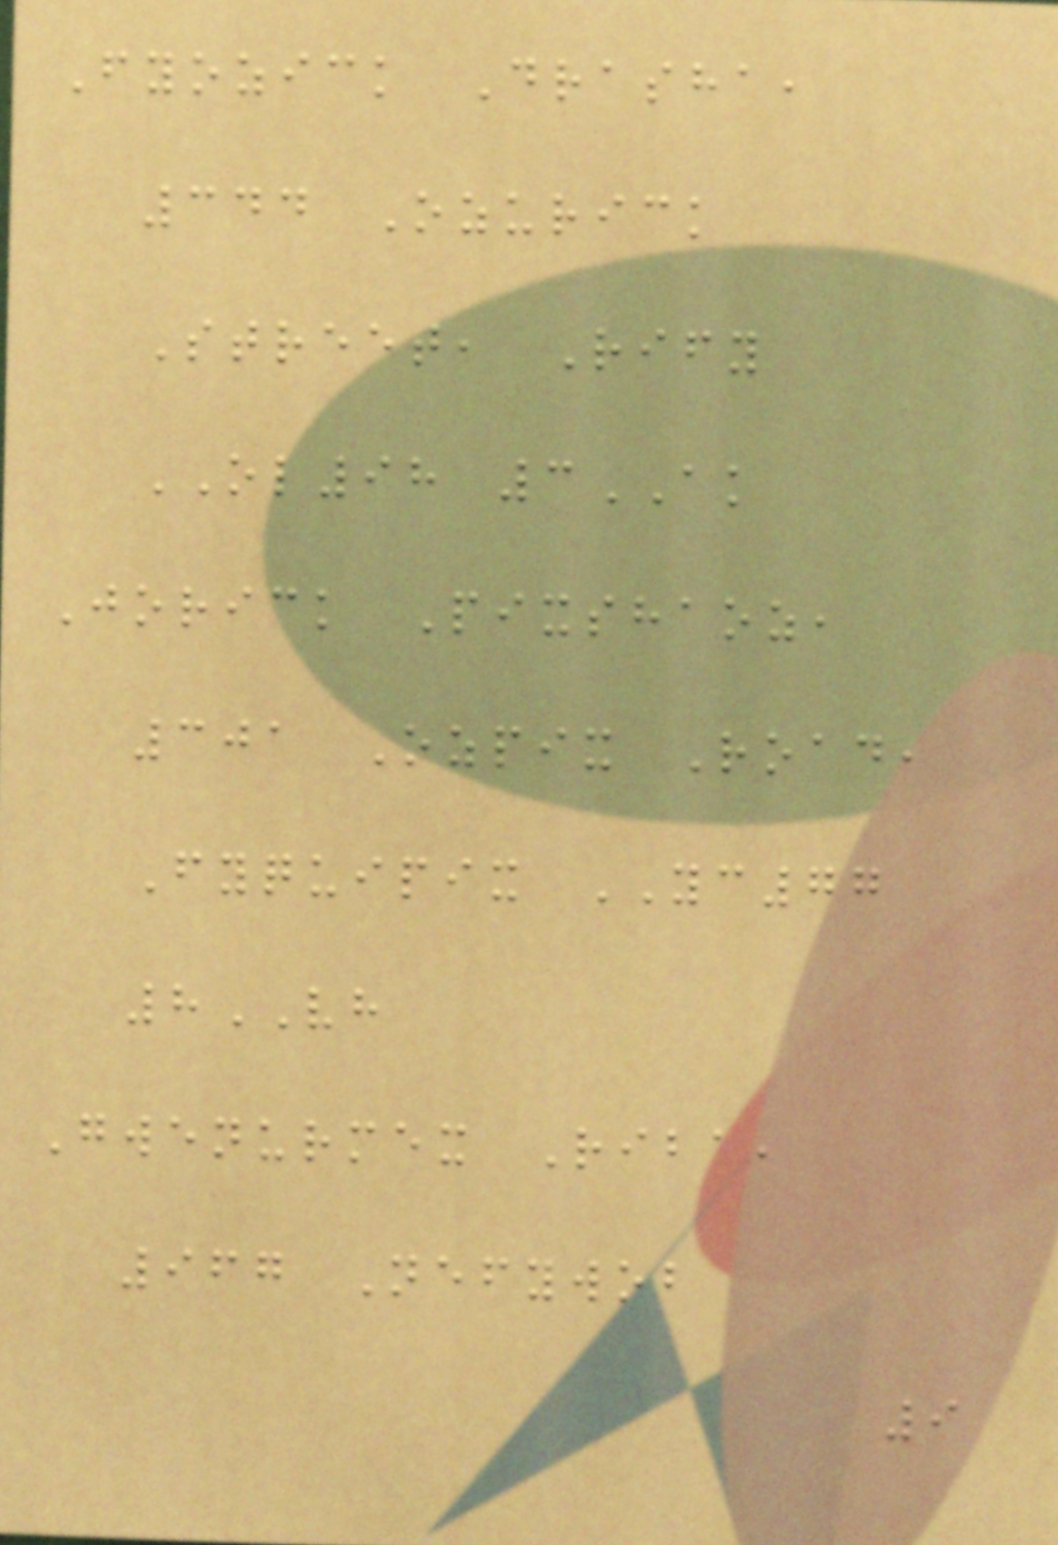Fyozick Drasha,
344 Ozurick
Street, Rify
OL98 3AK
Jorick Pixshaoz,
301 Ozpix Road,
Fyquipix YC77
8VH
Gwenurmex Riba,
967 Nefywob
9
